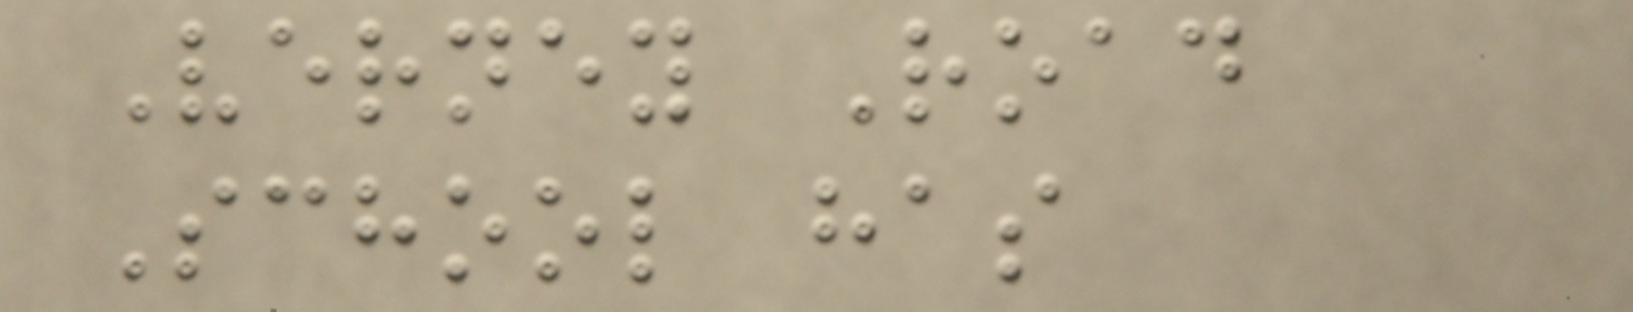Verney Road
School has
